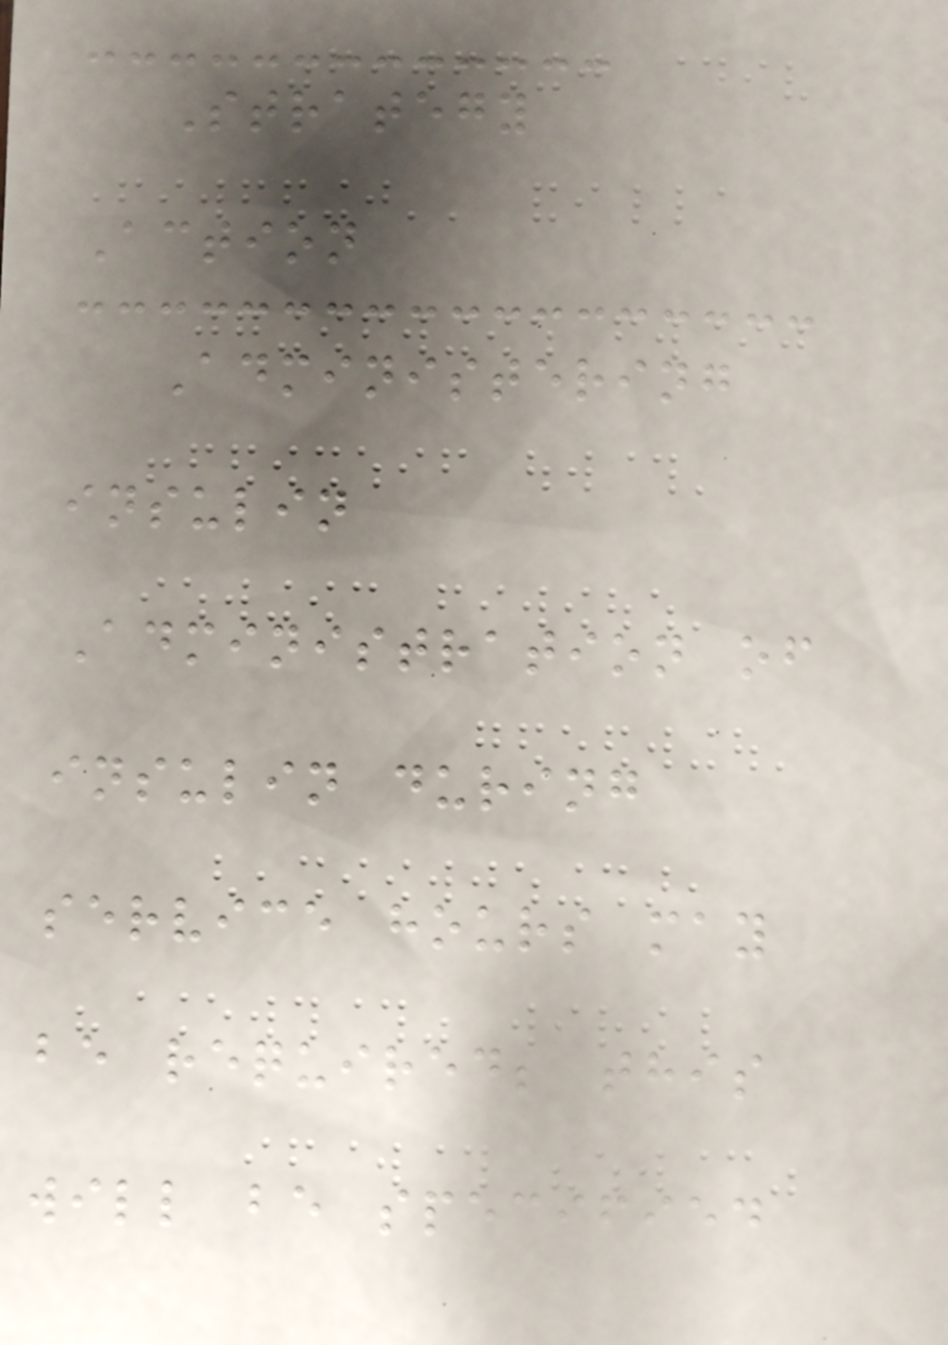Strategy
Action
Administering
insulin
Administration of
insulin during
service hours may
be required; this
will be specified
